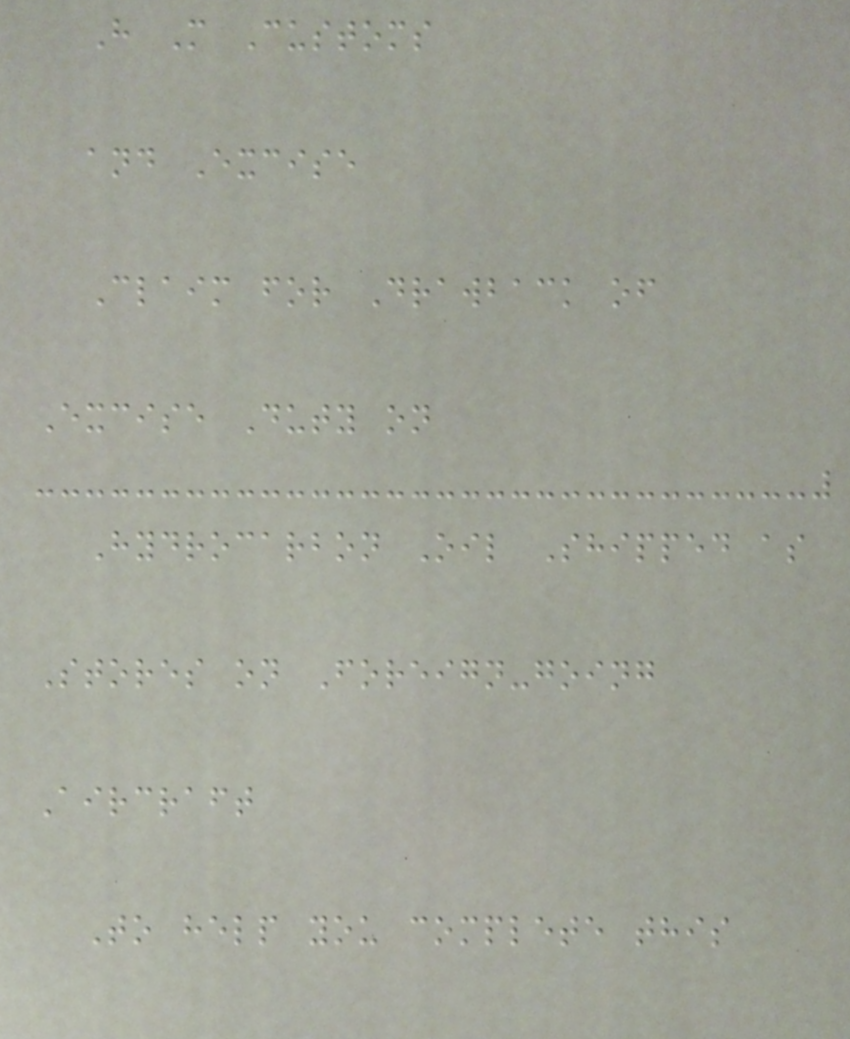H M Customs
and Excise
Claim for Drawback of
Excise Duty on
Hydrocarbon Oil Shipped as
Stores on Foreign-going
Aircraft
To help you complete this
